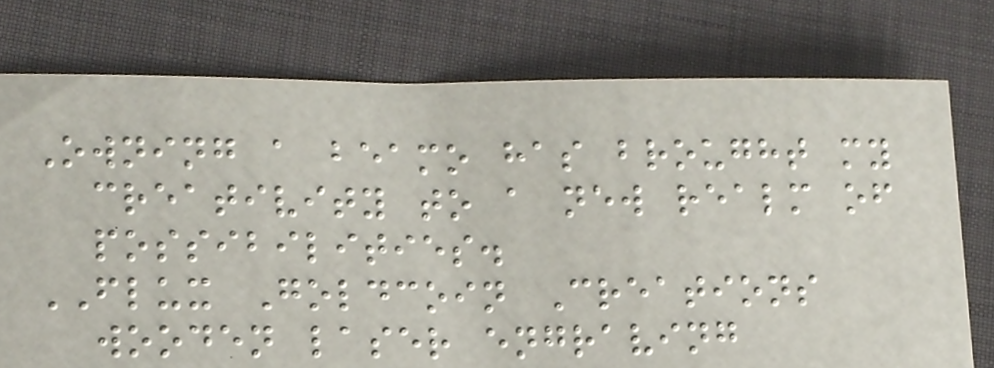Owning a beamo has brought my
creativity to a new realm of
possibilities.
FLUX Goldcoin Creations
wooden laser engraving
